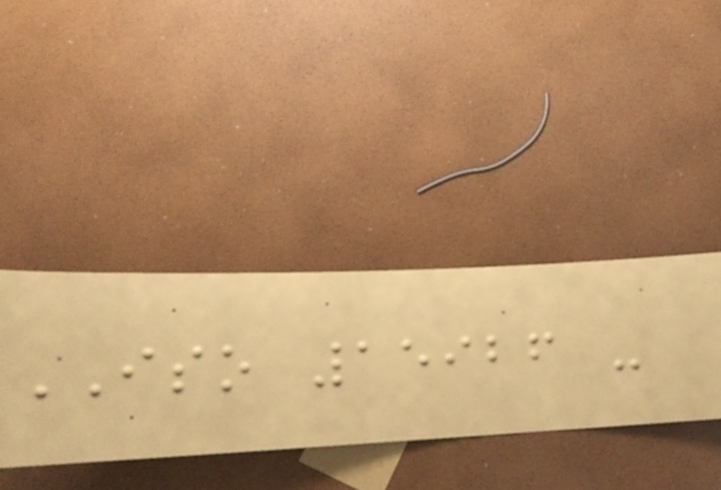ISO 15926 -
